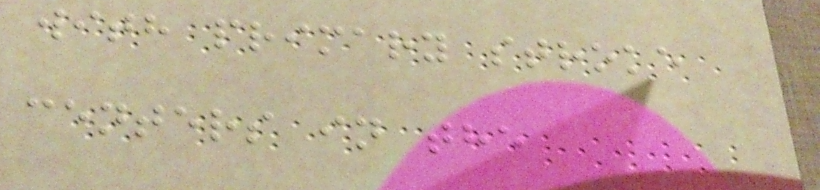with primary stroke
centers in the
